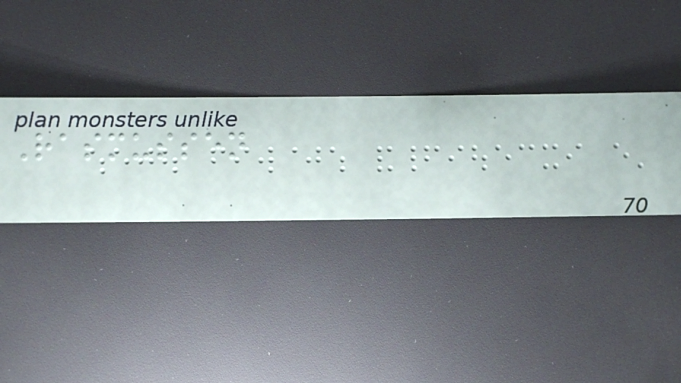Rasmussen
